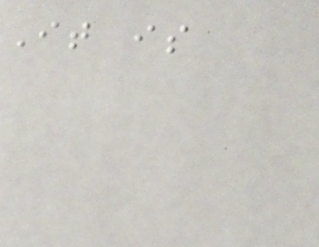It is
